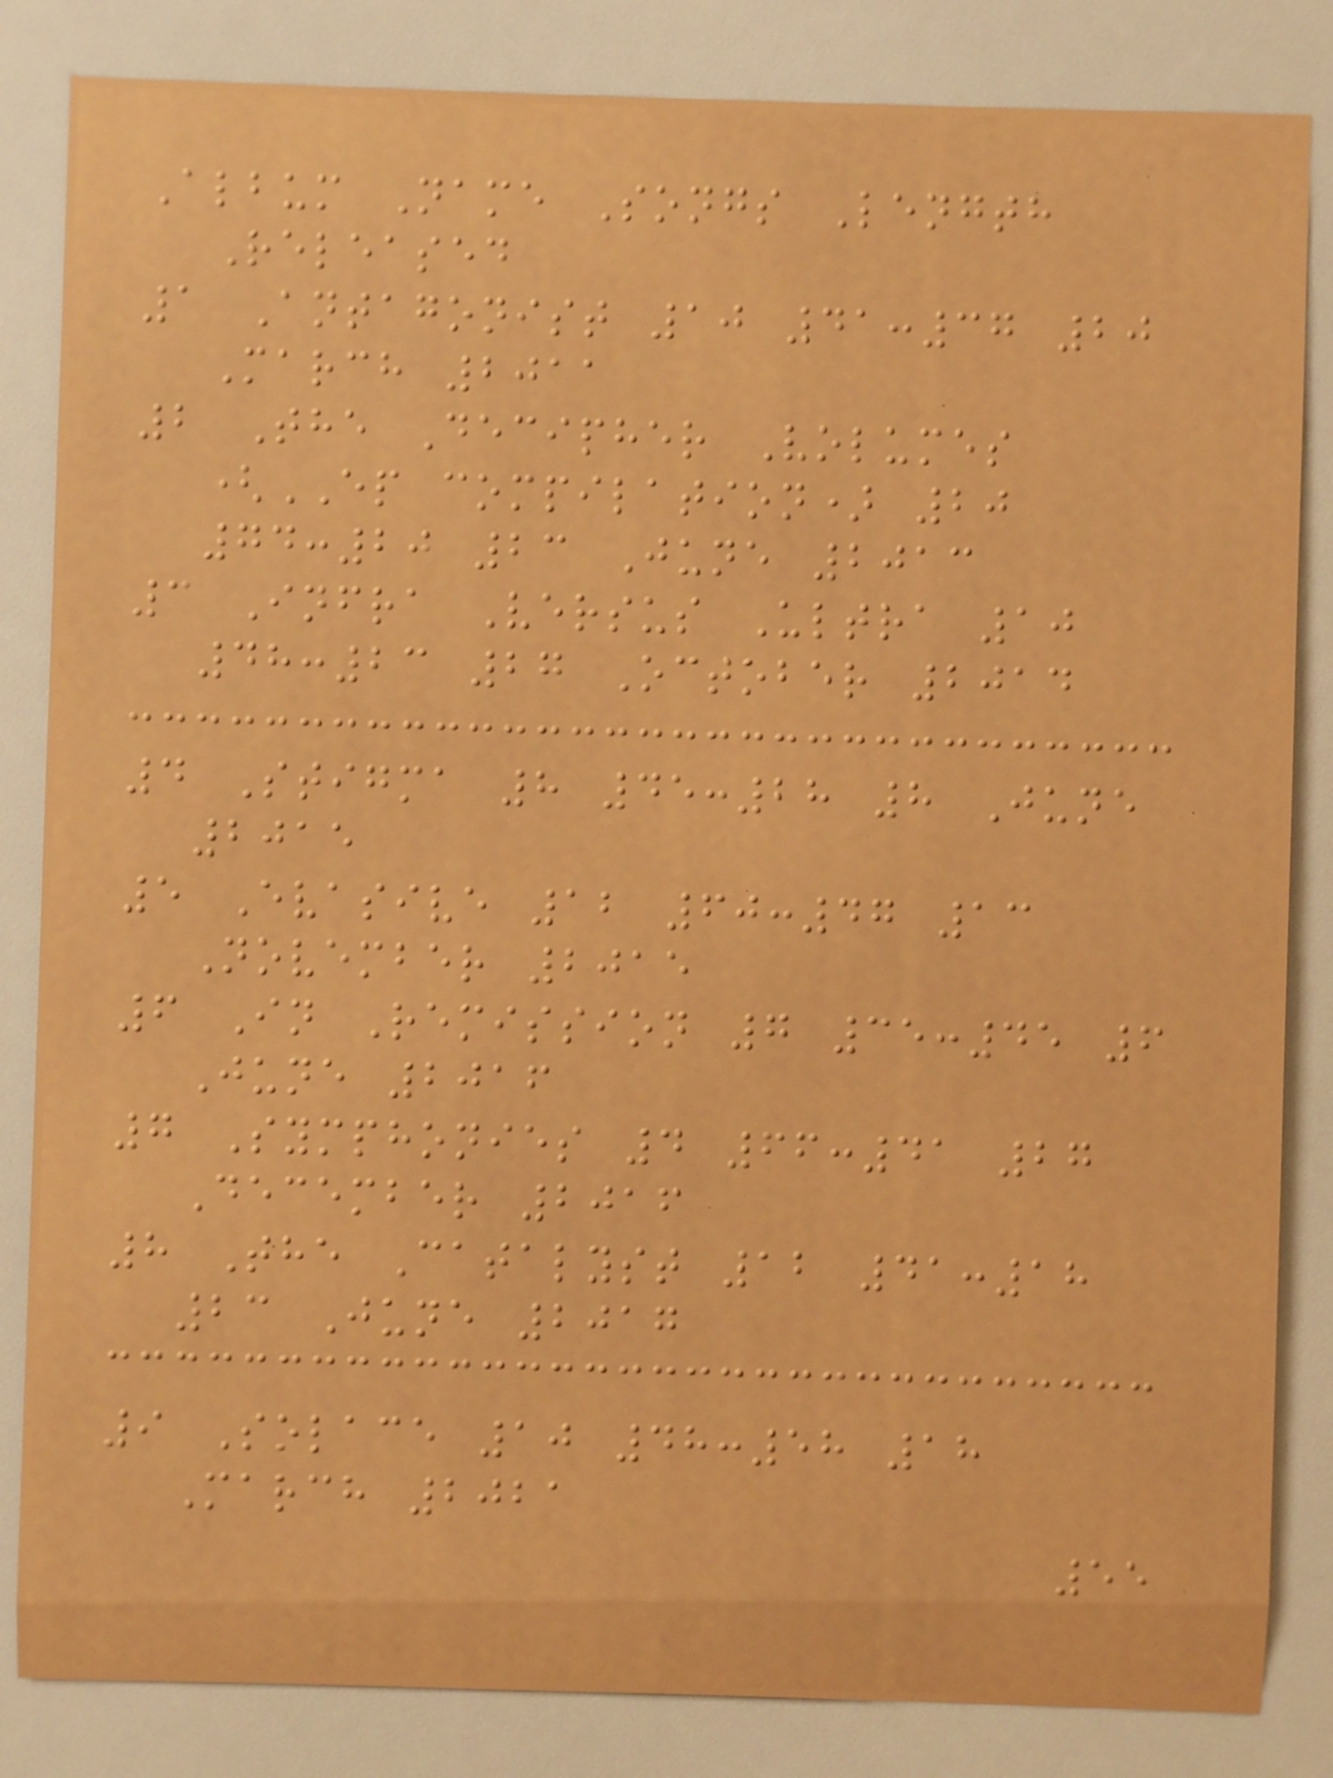Album Name Songs Length
Released
1 Antagonist 10 41:37 20
March 2011
2 The Decipher Volumes
(EP compilation) 20
74:20 23 June 2013
3 Infra Versus Ultra 10
48:23 27 October 2014
4 Stigma 8 45:28 8 June
2015
5 Evasive 12 60:47 13
November 2015
6 In Remission 7 35:45 6
June 2016
7 Symphonies 4 66:41 27
December 2016
8 The Catalyst 12 41:18
23 June 2017
9 Solace 10 48:58 18
March 2021
55
